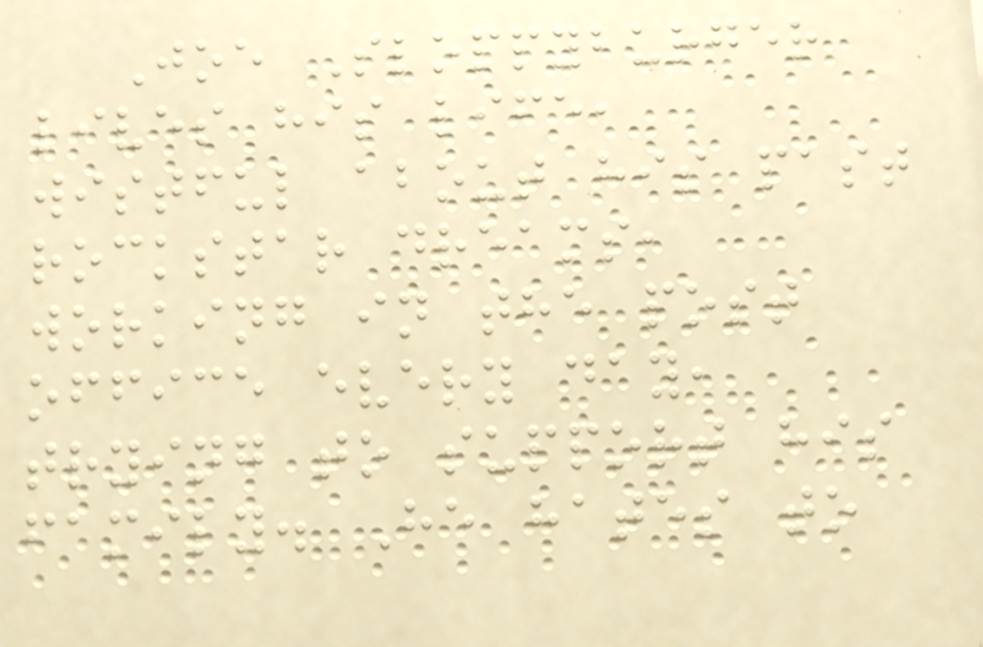Joe Sloppyburger
lives his life,
wistful about his past
rockstar dreams,
working in the post
office every day,
trying to support his
family. He hates to
